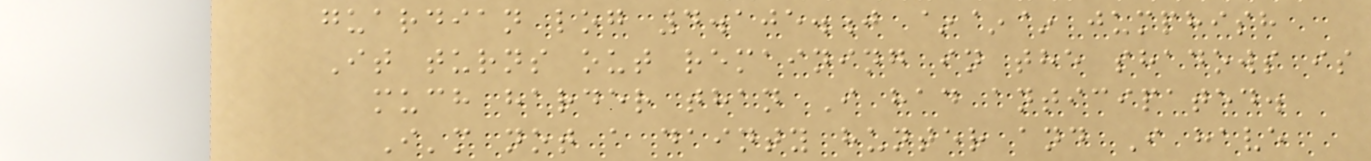guardian log 4.105.j ~~~ jumphish
It turns out remaining in the shadows is
much harder than I had anticipated.
I'm not a dainty hunter and I have
